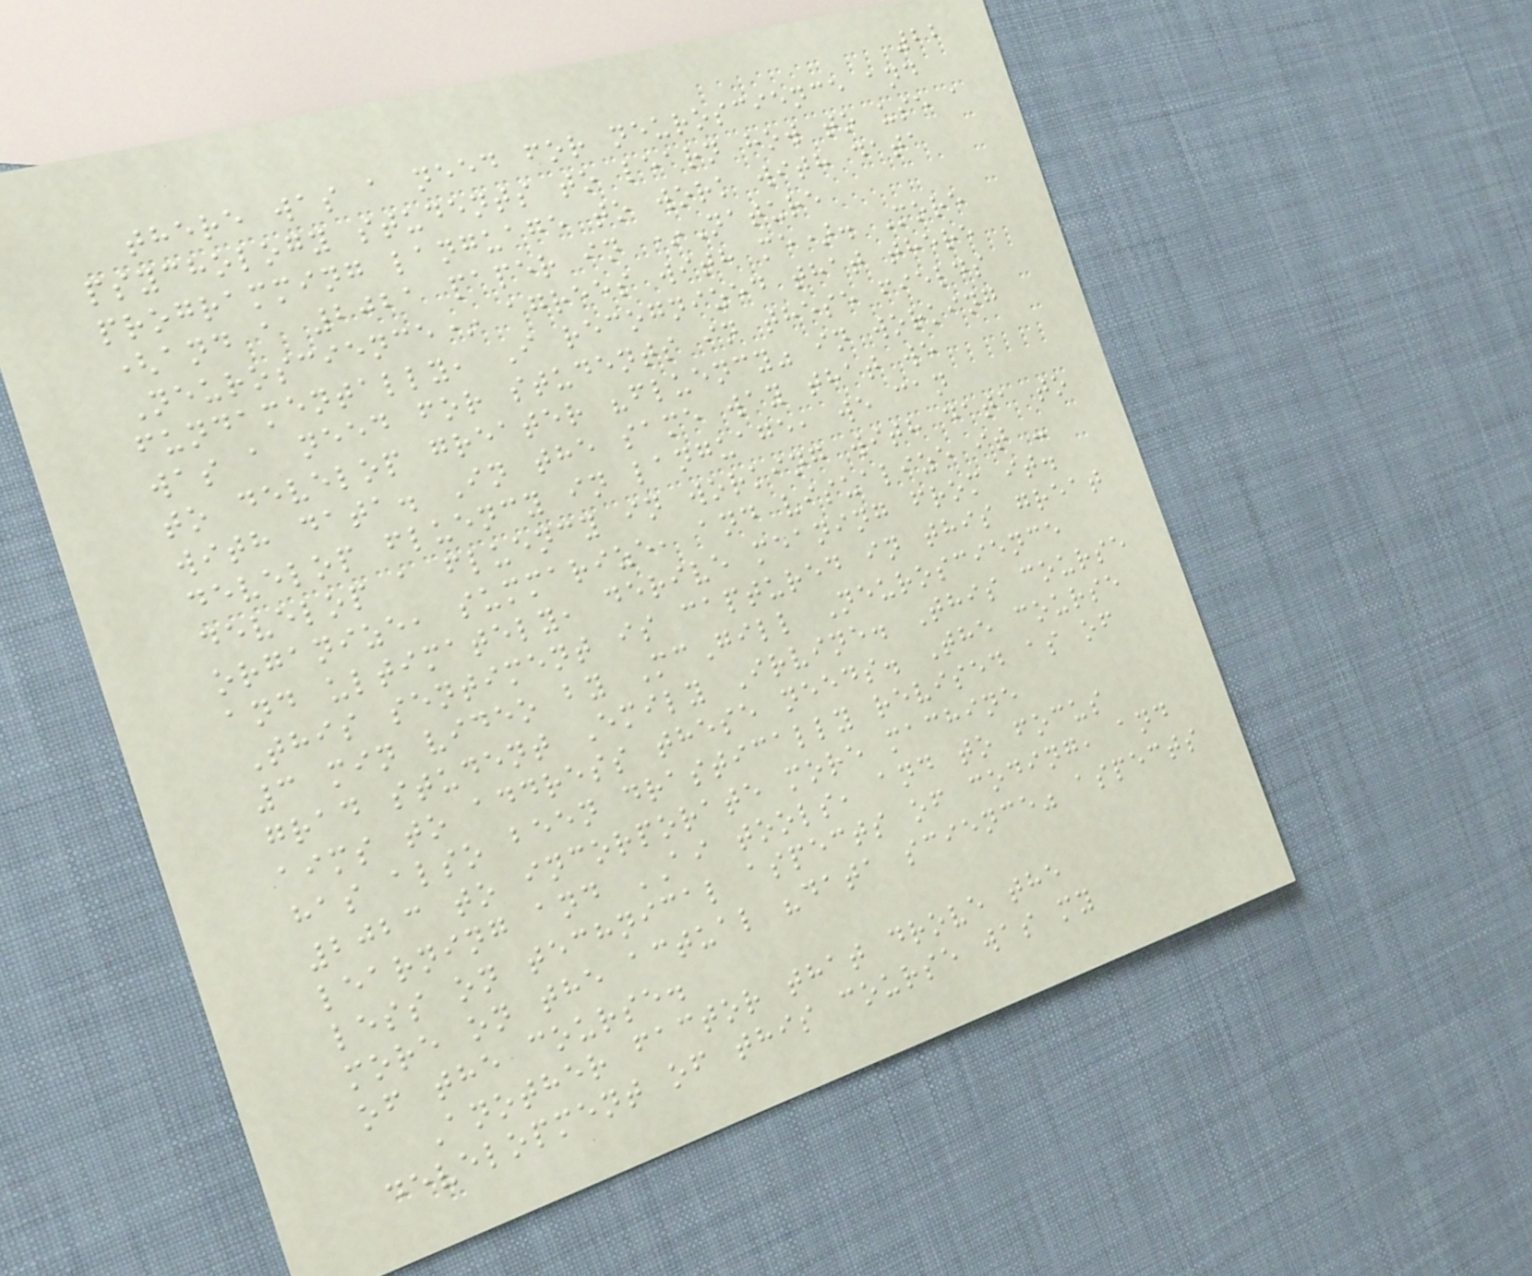22
there was a need for neuroscience and
psychology students to learn how to use a
programming language to work with data
(and a 2021 paper in *Nature
Neuroscience* agrees with me). More
fundamentally, I recognized that there
was a need for students in these fields
to develop greater "fluency" in working
with data. In the same way that we
develop fluency in language, we can
develop a fluency in working with data to
organize, summarize, and visualize it -
and ultimately, derive meaning from it.
This sentiment is captured in this great
3 min video by McGill Neuroscience
grad student Emily Irvine. This course
aims to address these needs. The course
has also been drastically revised as of
2023 to incorporate more machine
learning and AI tools, and to focus
less on technical aspects of coding, and
more on the actual "data science" aspects
of the course.
Another factor that drove the
development of this course was my
